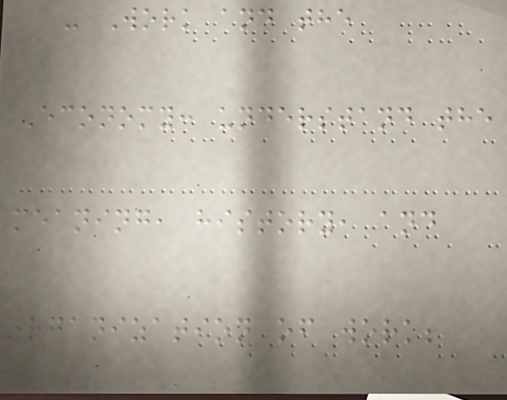- Work and the
Economy: understand the
meaning, history, and
organization of work;
